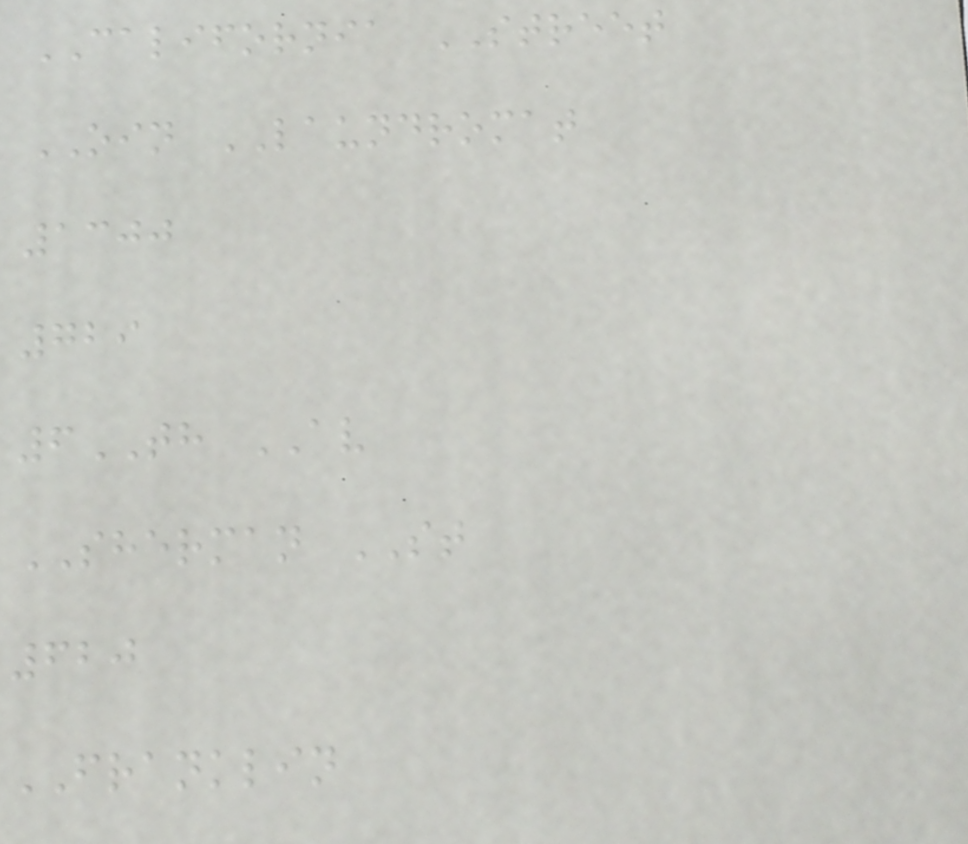CALIFORNIA STREET
OIN LAUNDROMAT
1300
729
6TH AV
SHERMAN ST
620
FRANKLIN
